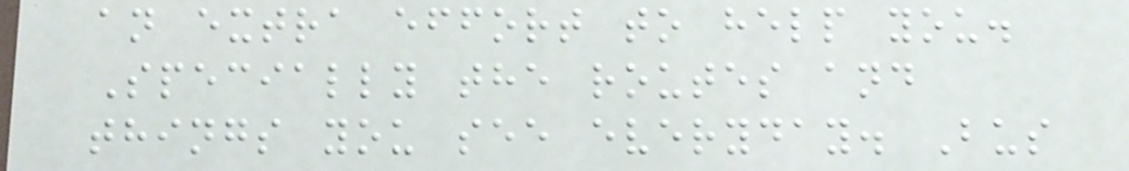an extra effort to help you.
Specially the routes and
things you see everyday. Bus
